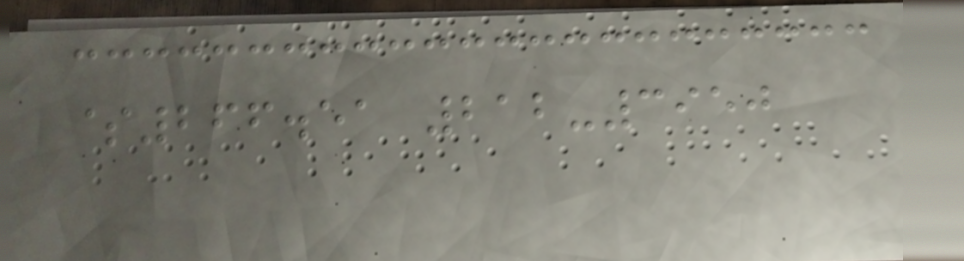$266.51 212-3950
